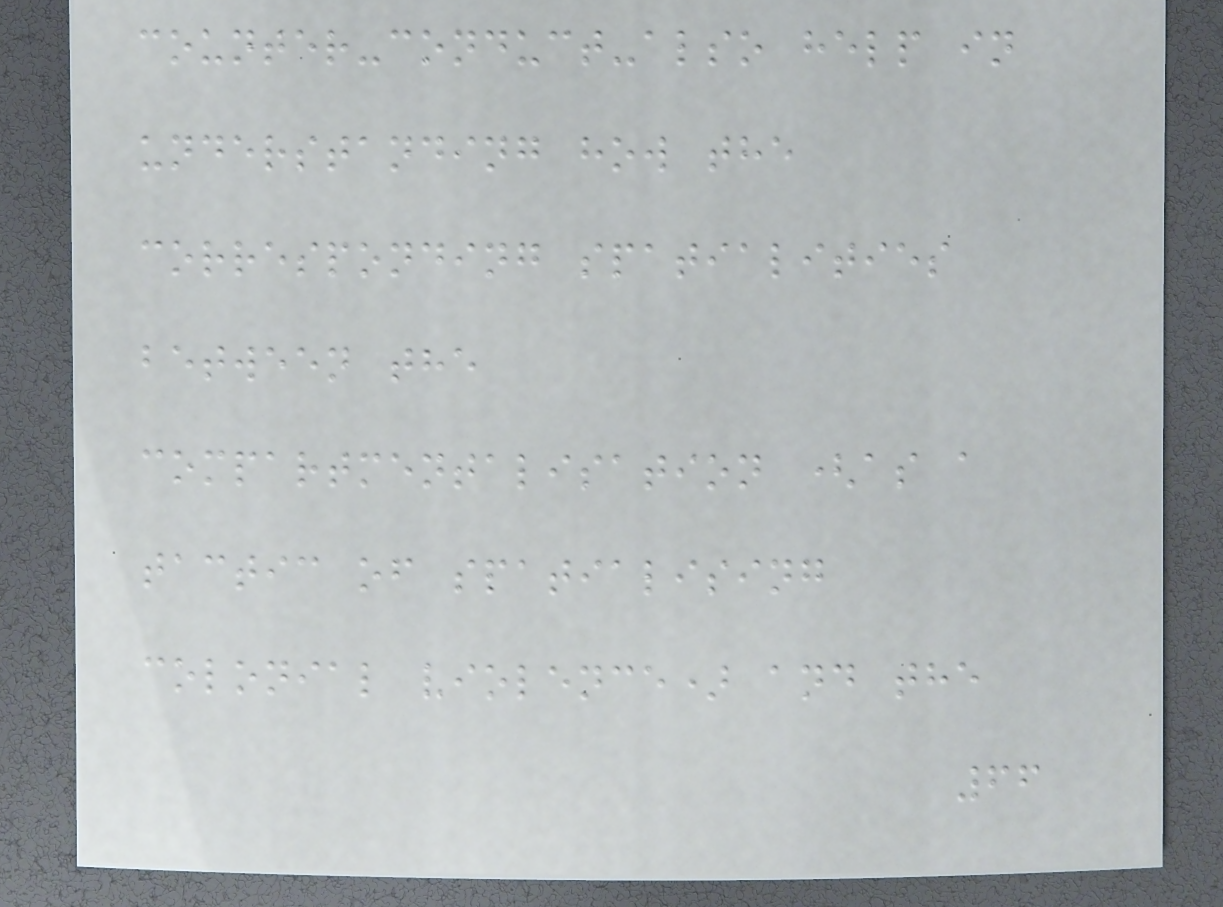counter-conduct-also help in
understanding how the
corresponding spatialities
between the
compartmentalisation (as a
tactic of spatialising
colonial violence) and the
66
